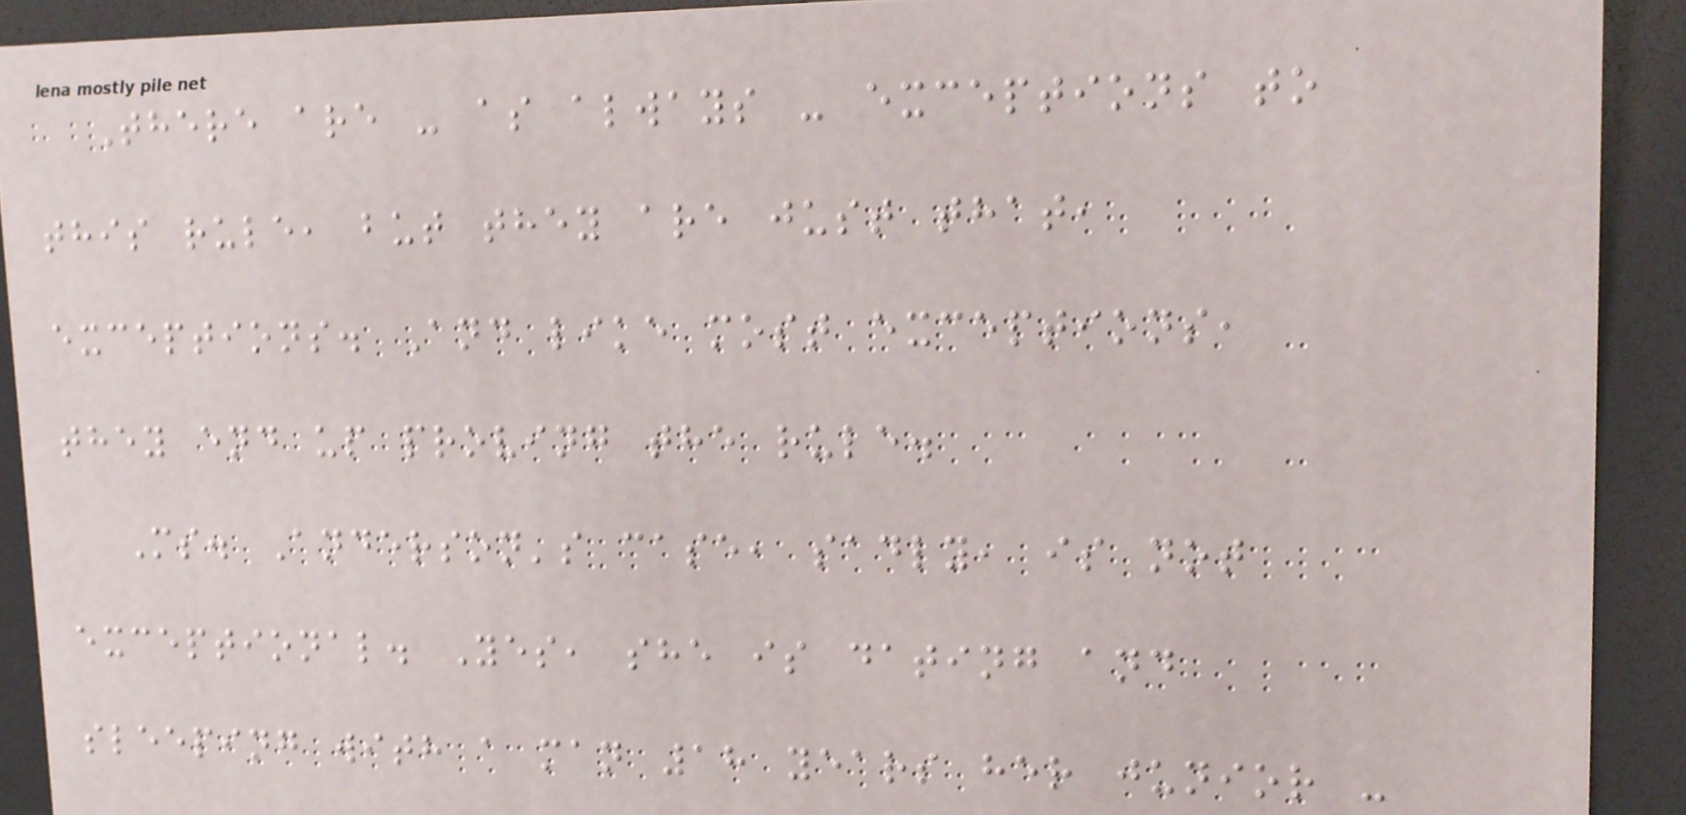There are - as always - exceptions to
this rule, but they are just that,
exceptions. And like most exceptions,
they end up proving the rule.
Ms. Anderson's case, sadly, is not
exceptional. Yes, she is dating and
sleeping with a man 18 years her junior -
